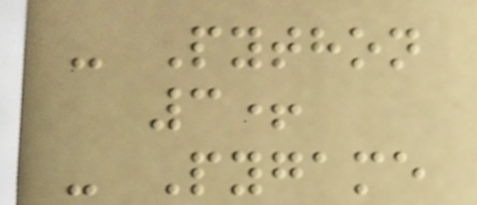- Python
3+
- Pygame
